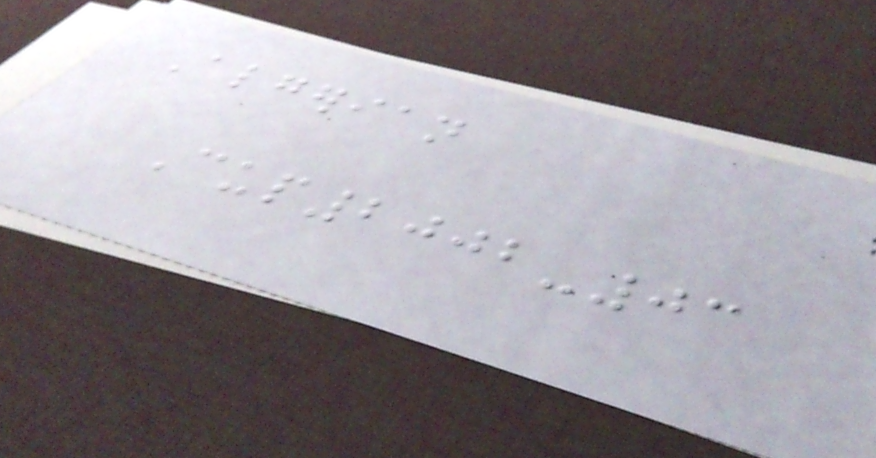Algerian
Cup2002-03
